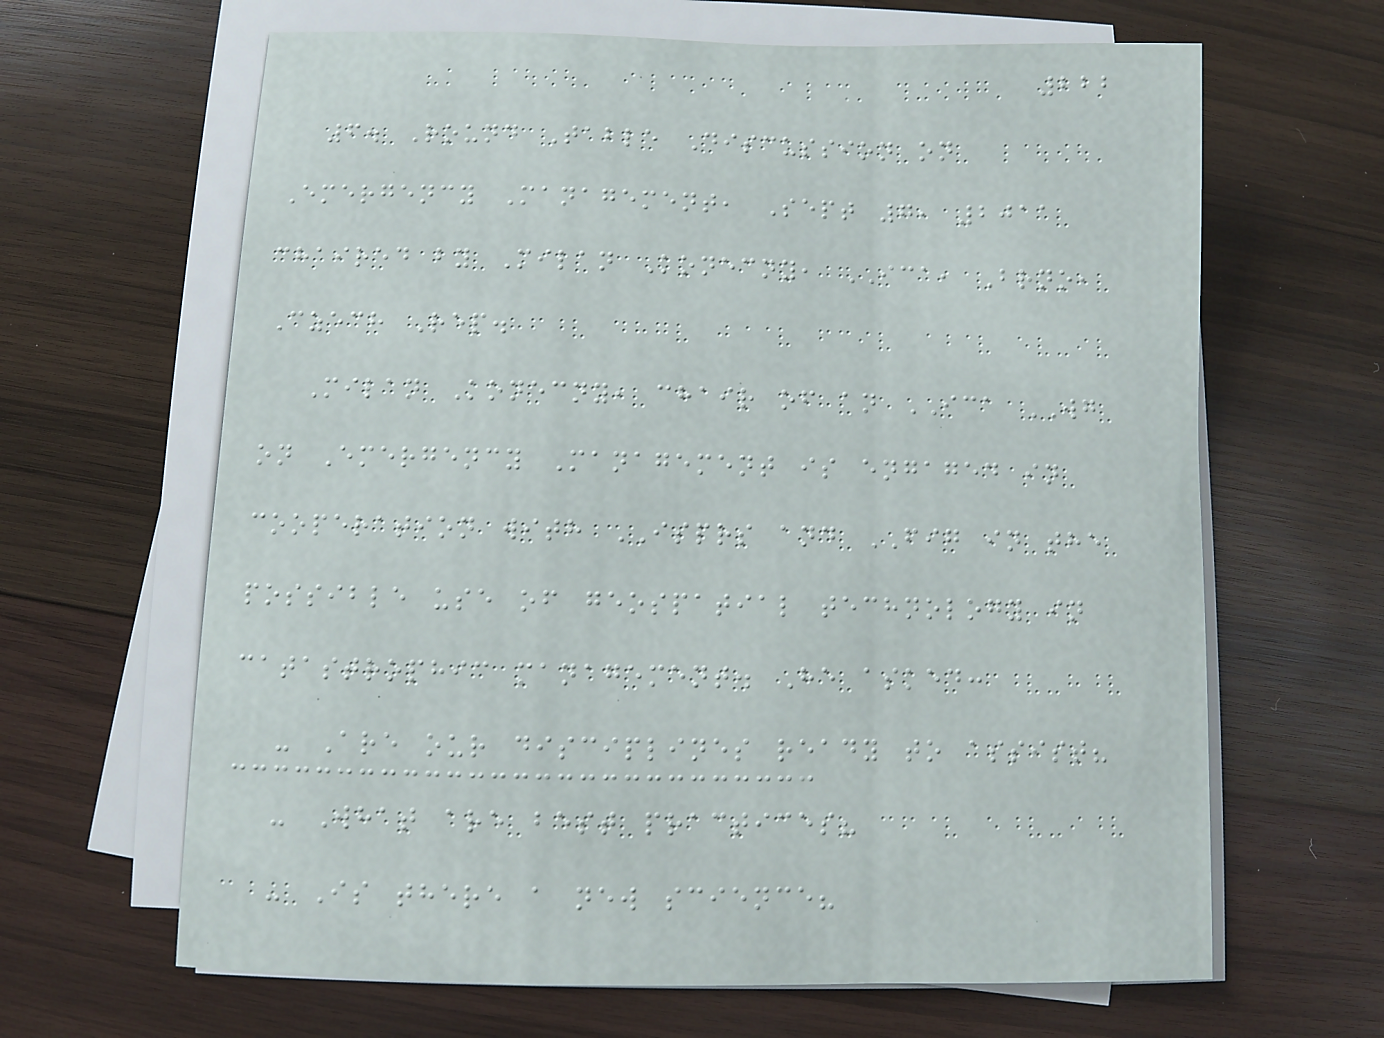222
6. Round Table Discussion on
Emergency Management, Sept 7, 2011
chaired by Milan Konecny, ICA, Brno,
Czech Rep.
Milan Konecny, chair of an ICA WG
on Emergency Management is engaged in
cooperation with ISPRS and FIG in the
possible use of geospatial technology in
catastrophic management. He asked:
- Are our disciplines ready to assist?
- What are best practices?
- Is there a new science?
